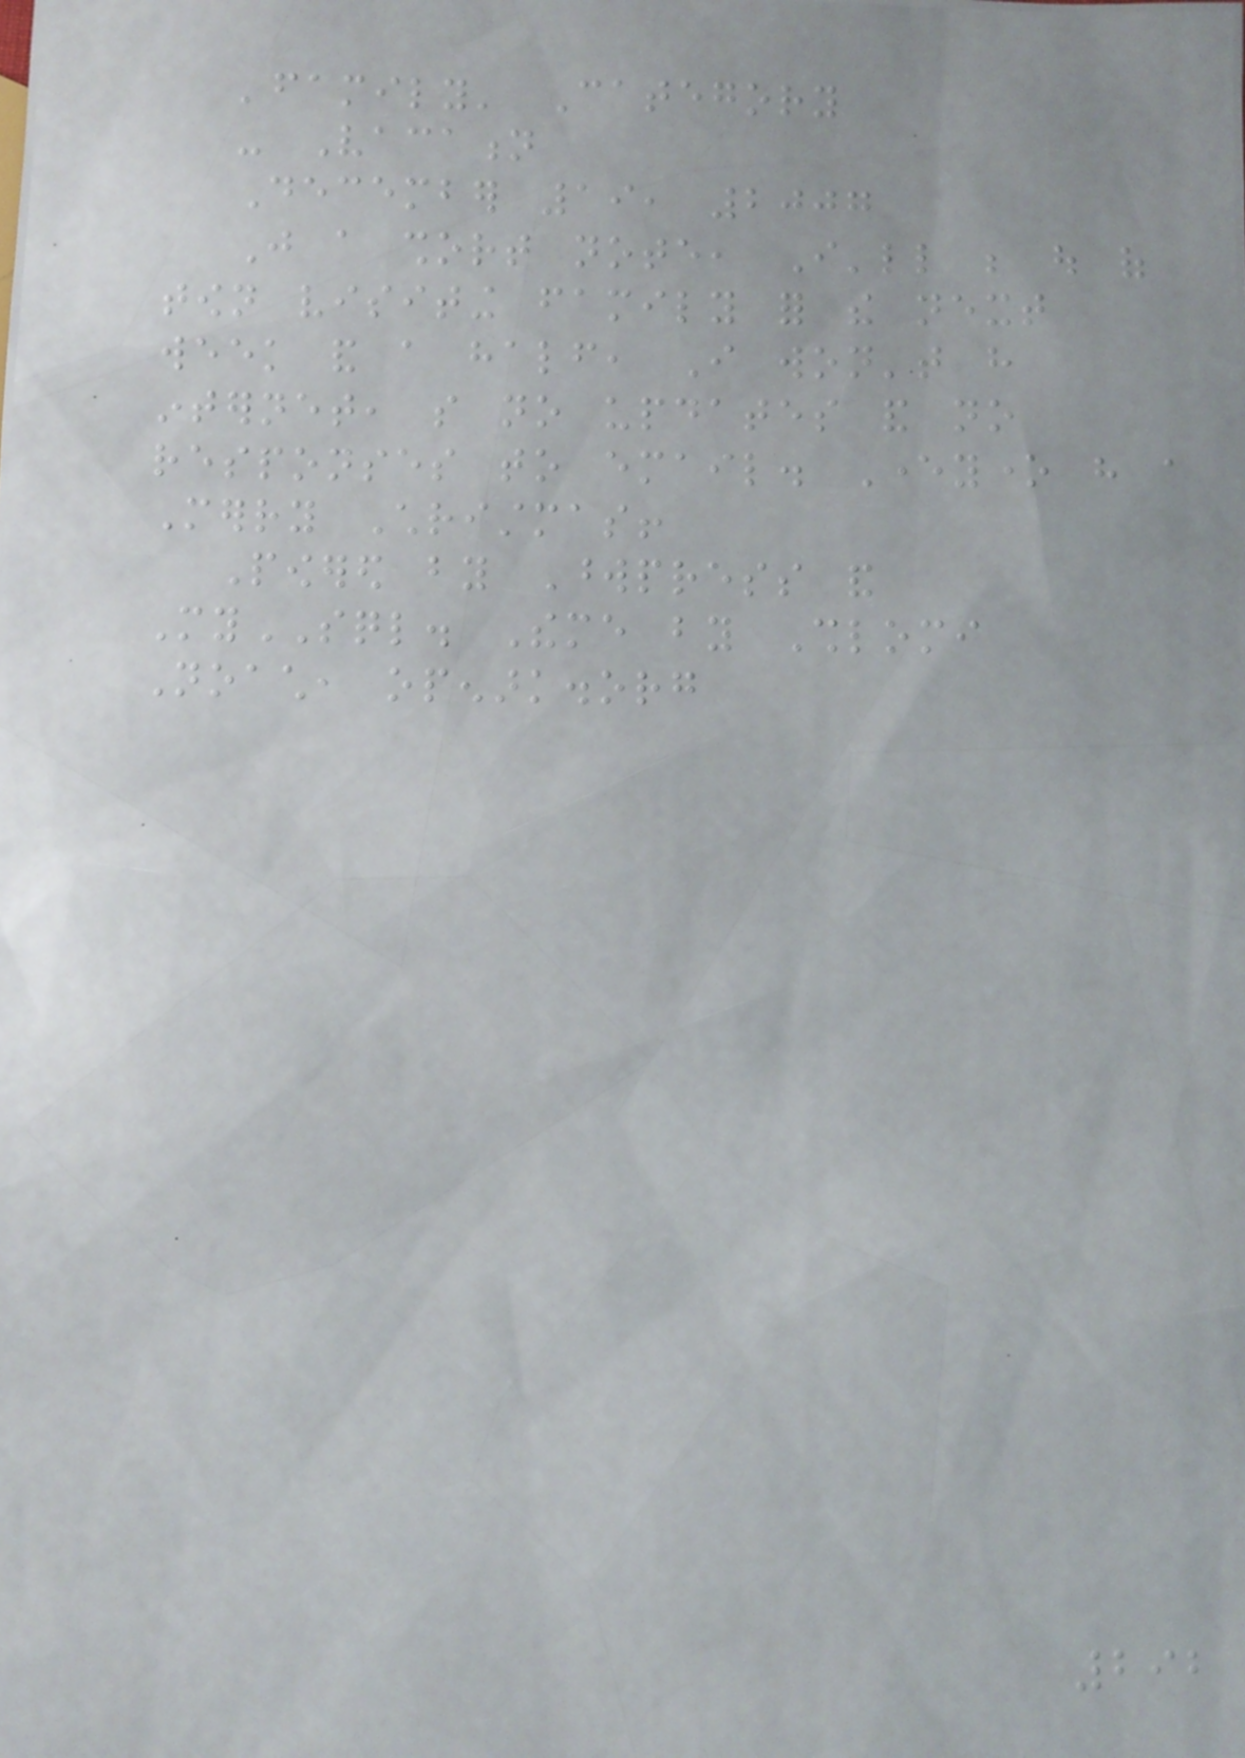'family' Category
- Vacation
December 19, 2007
Just a short note, I'll be out of
town visiting family for the next
week and a half, I won't have
internet, so no updates and no
responses to email. Everyone have a
Merry Christmas!
Powered by Wordpress and
MySQL. Theme by Shlomi
Noach, openark.org
292
